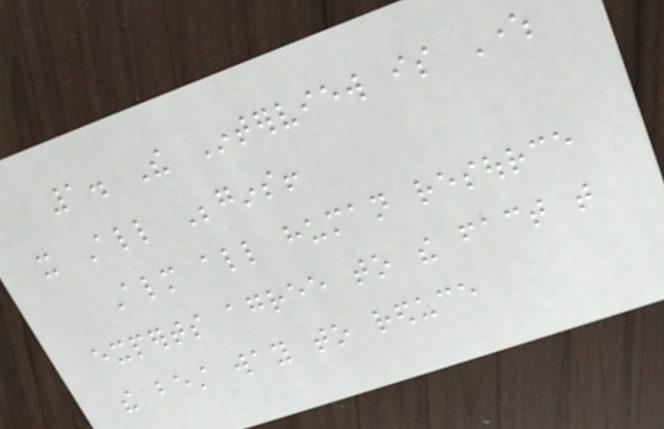1. The Interview is Where
it All Begins!
Almost all human resource
experts agree to the fact that
the best way to reduce
